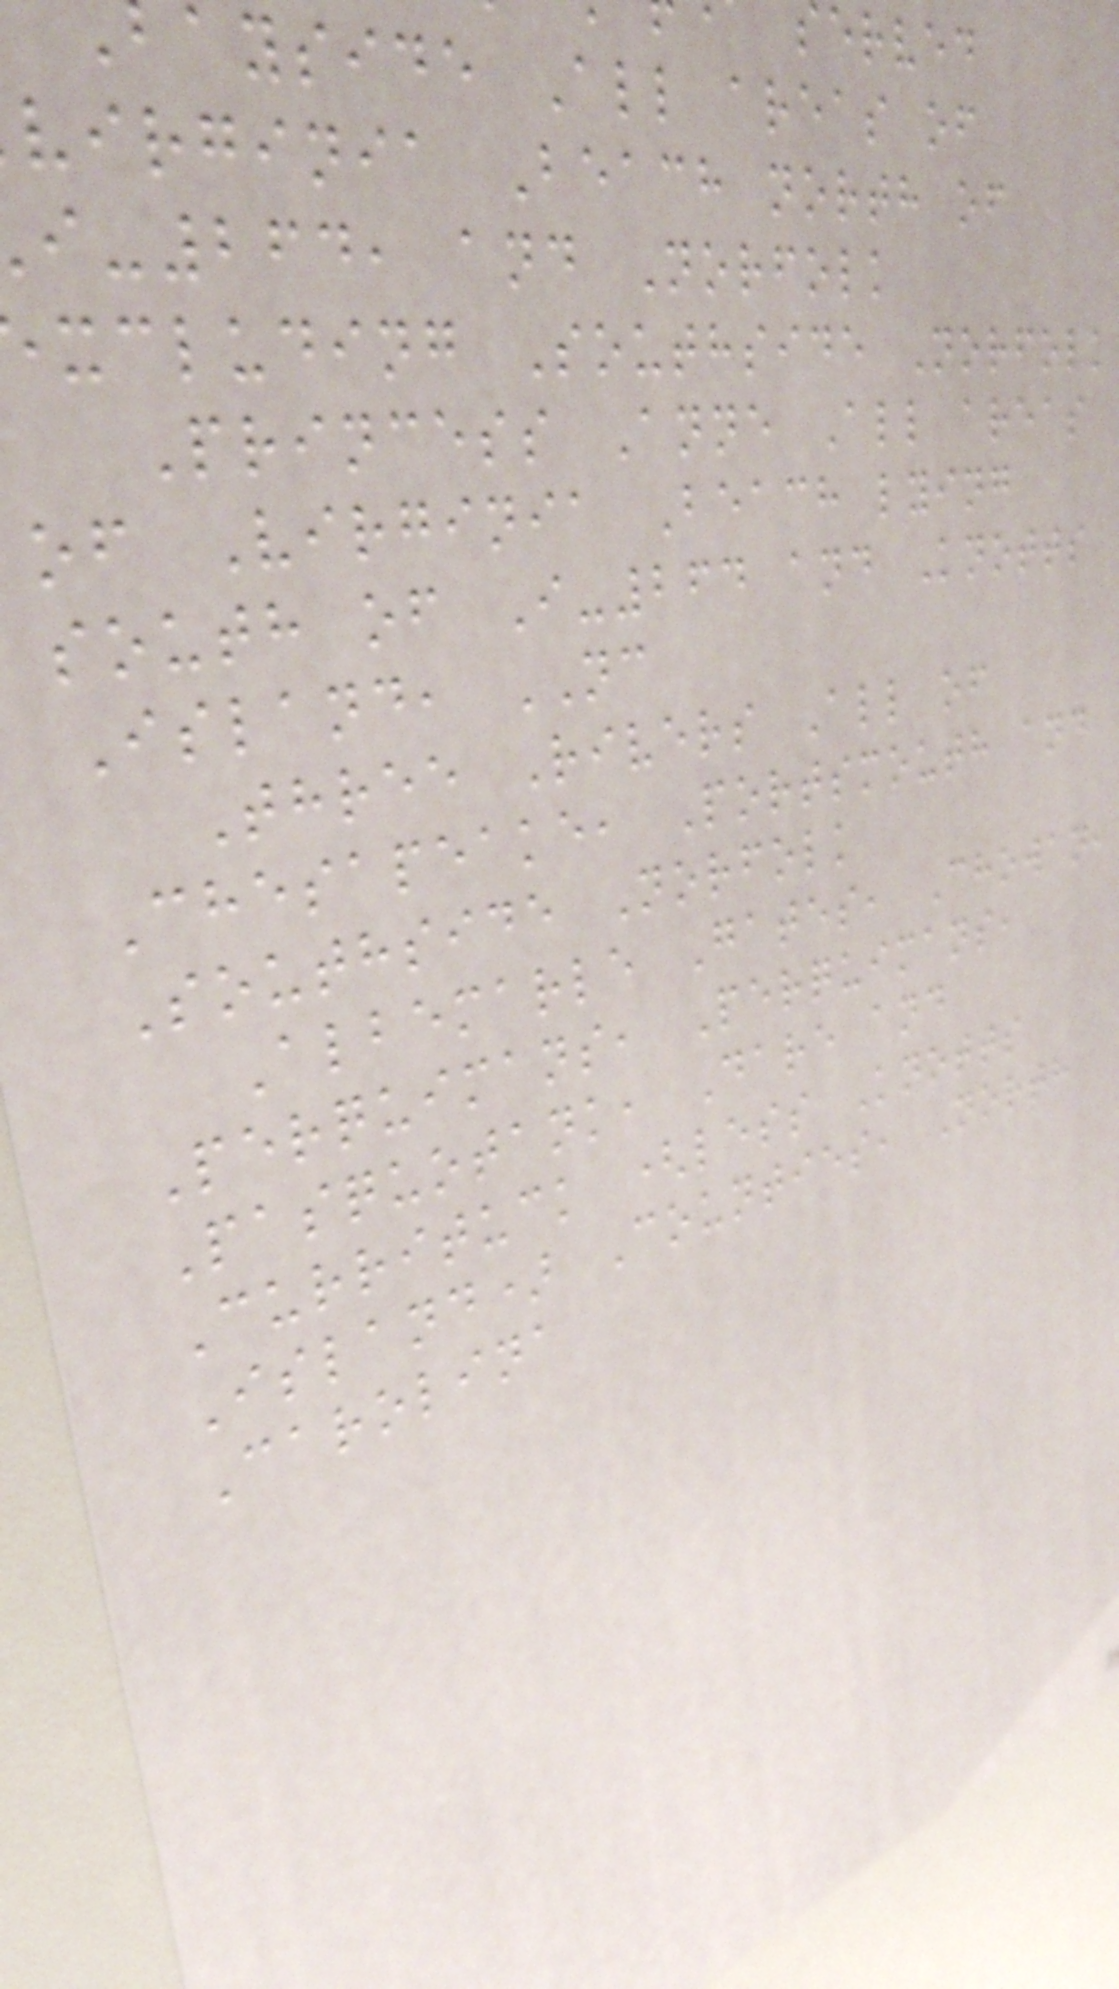served
ayside All areas of
virginia Beach north of
i-264, and Norfolk
xcluding Southside Norfolk
Princess Anne All areas
of Virginia Beach lying
south of I-264 and Knotts
Island, NC
Three Rivers All of
Chesapeake, Portsmouth and
Southside Norfolk
Albemarle Gates, Chowan,
Perquimans, Perquimans,
Pasquotank, Dare and
Currituck (less Knotts
Island) Counties, North
Carolina
